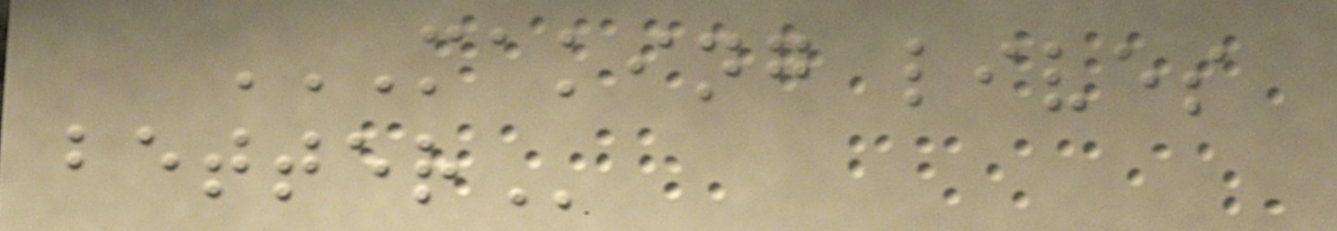MAKING LIVES
BETTER
